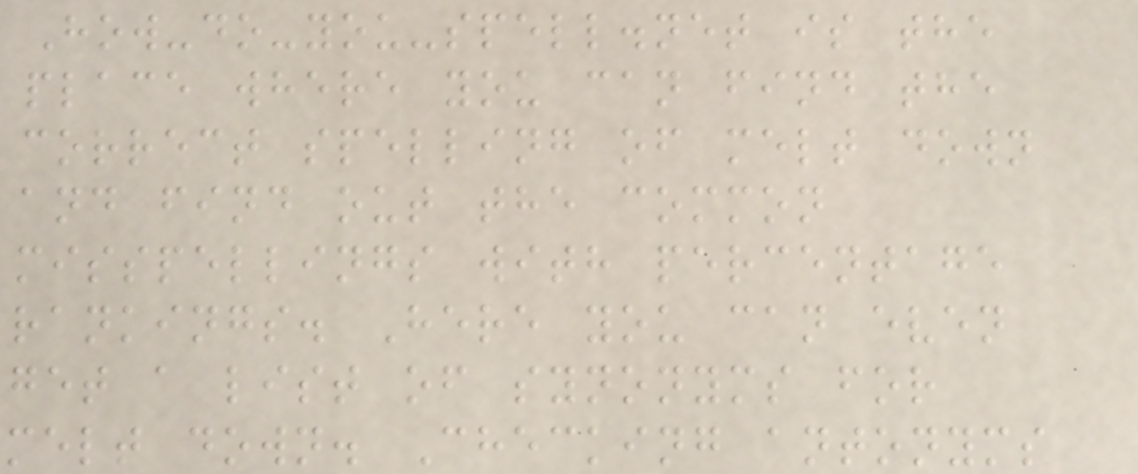How-do-you-spell.net is the
place where you can find the
correct spelling of melt down
and find out the common
misspellings with percentage
rankings. Here you can even
get a list of synonyms for
melt down. Checking antonyms
